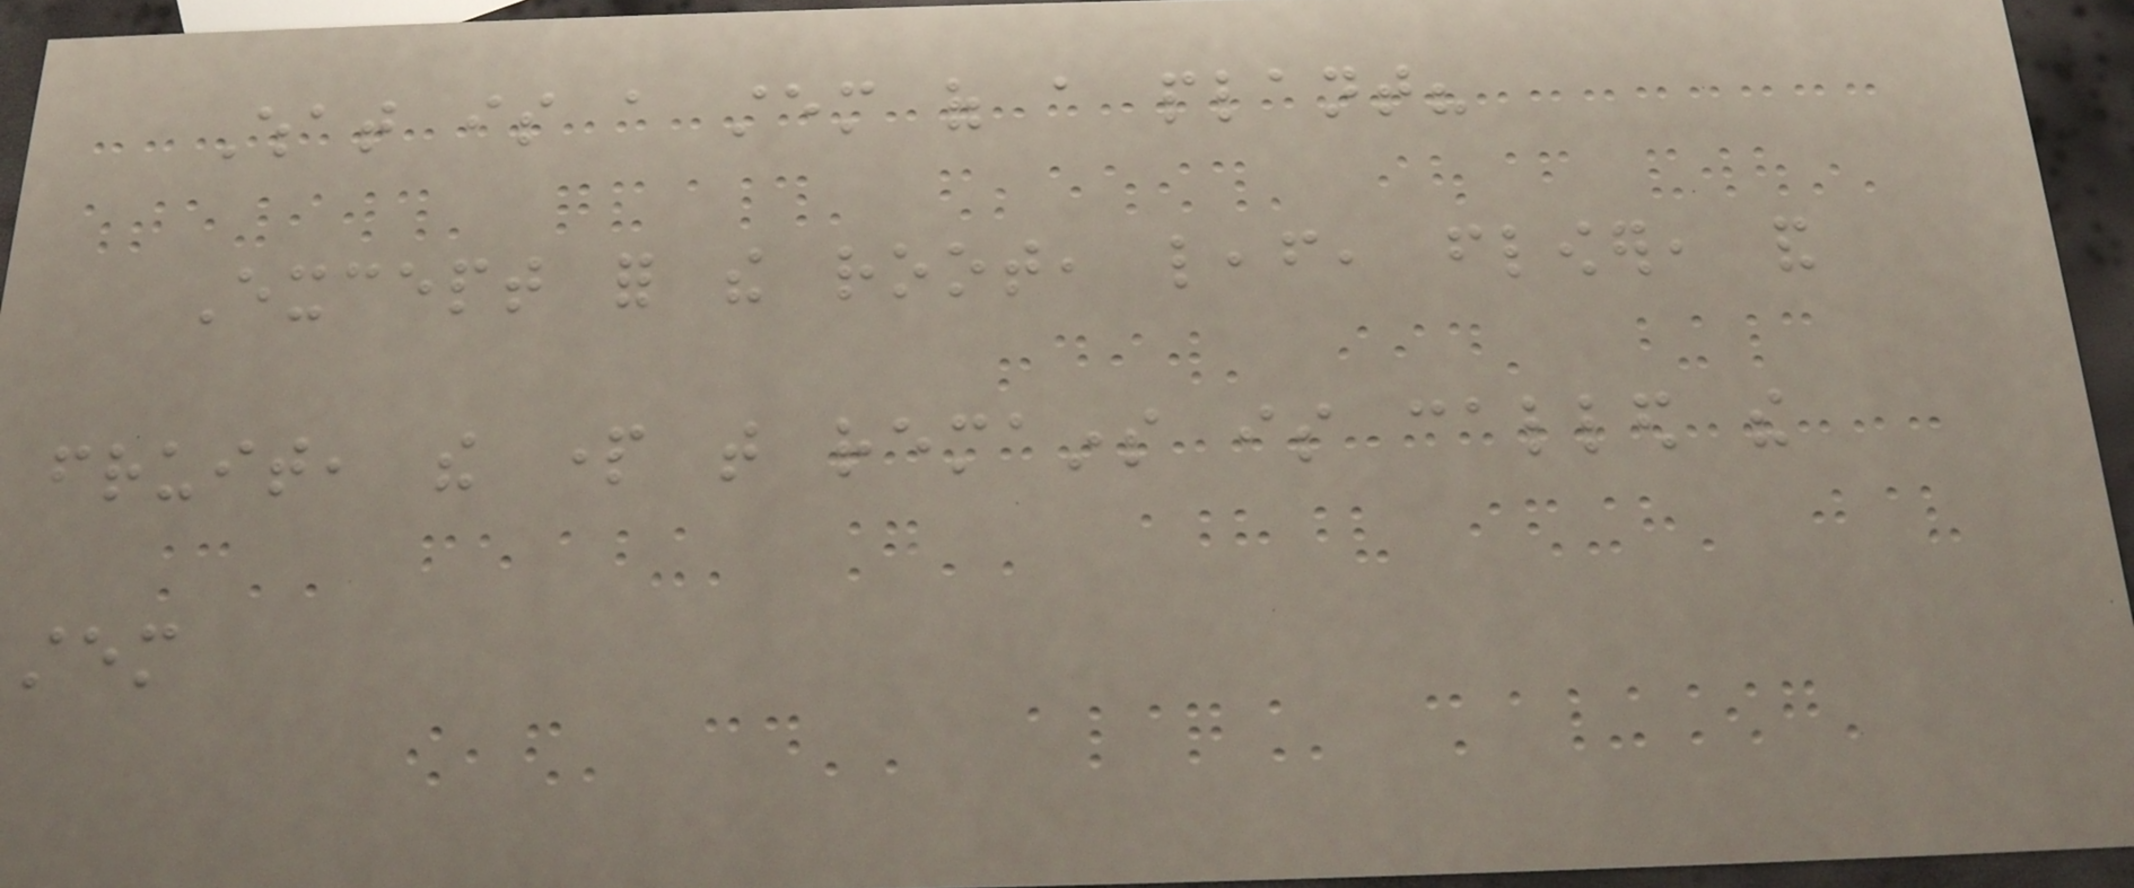What is a stem of a plant?
Except for the root, leaf, flower, and
fruit, the part that remains is called the
stem
